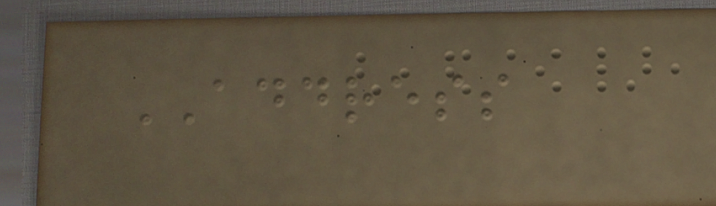ADDRESS
